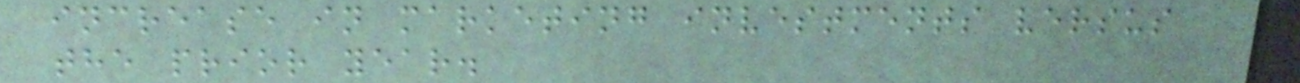increase in marketing investments versus
the prior year.
